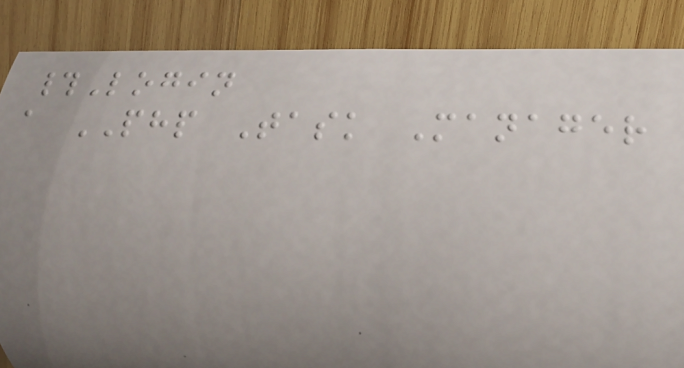#Login
a PHP Task Manager
